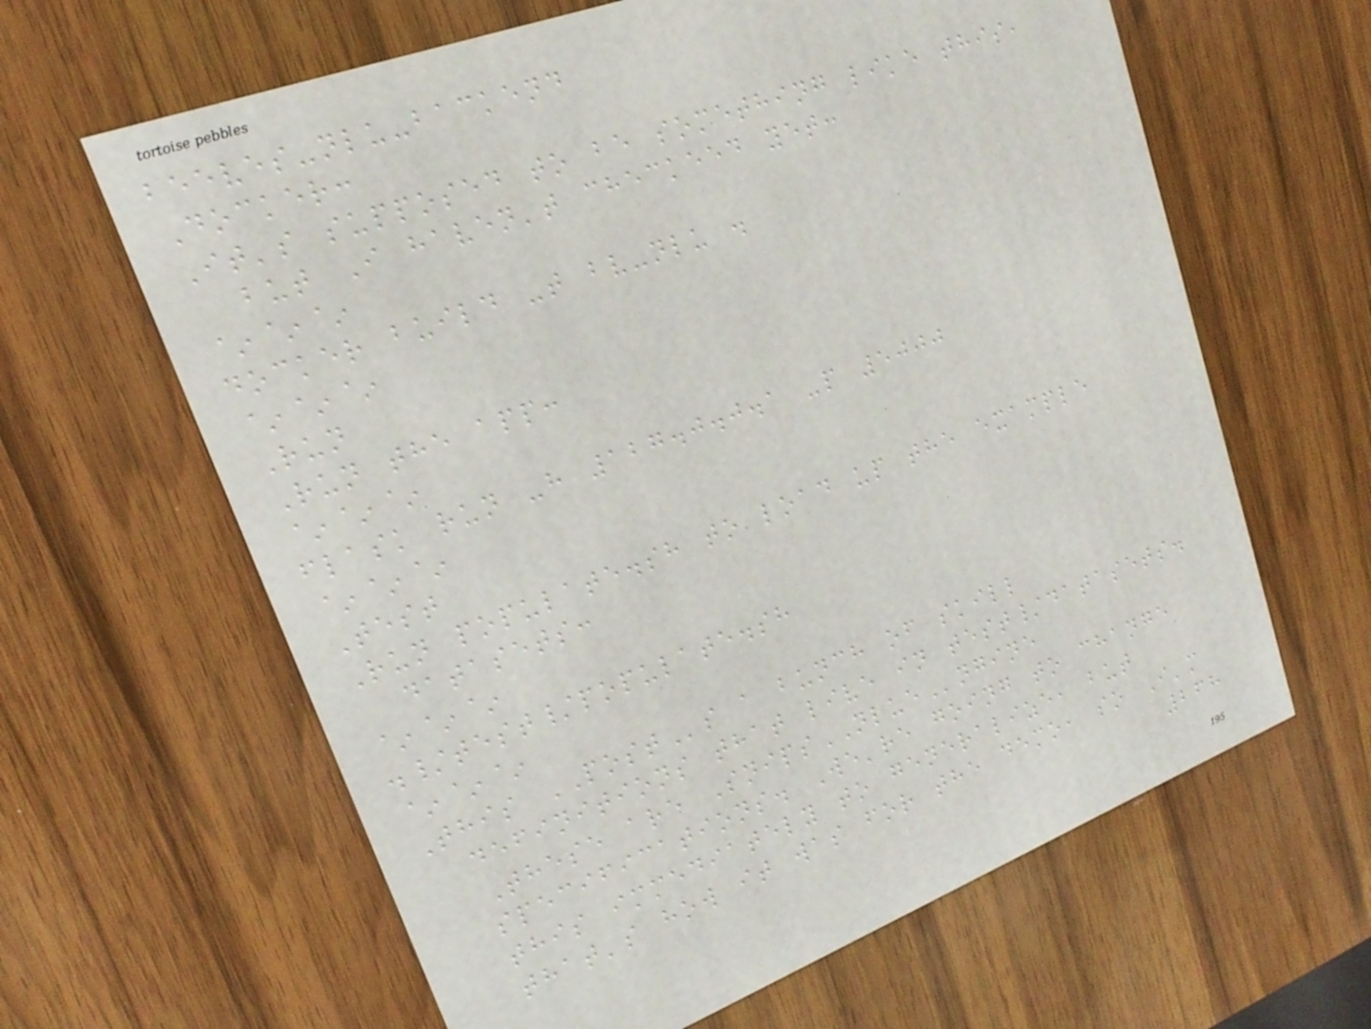beeves-nlu-backend
Docker:
It's supposed to be something like this,
but I haven't checkeed yet:
~~~
docker build -t bv-nlu .
~~~
Run
Run the app:
~~~
flask run -h 127.0.0.1 -p 5000
~~~
Test
Run populate.sh to load up the example
datasets:
~~~
./test/populate.sh
~~~
This POSTs a bunch of skill
definitions that live in test/datasets.
These are SnipsNLUEngine
specifications. We're going to change
this immediately to generalize, but
that's how it was for the demo, so I'm
268
